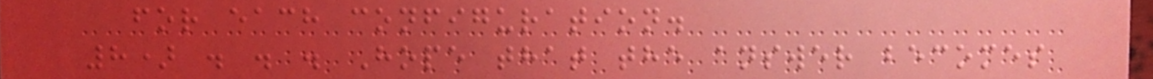for each configuration.
8) . . . Hope that the answer becomes
